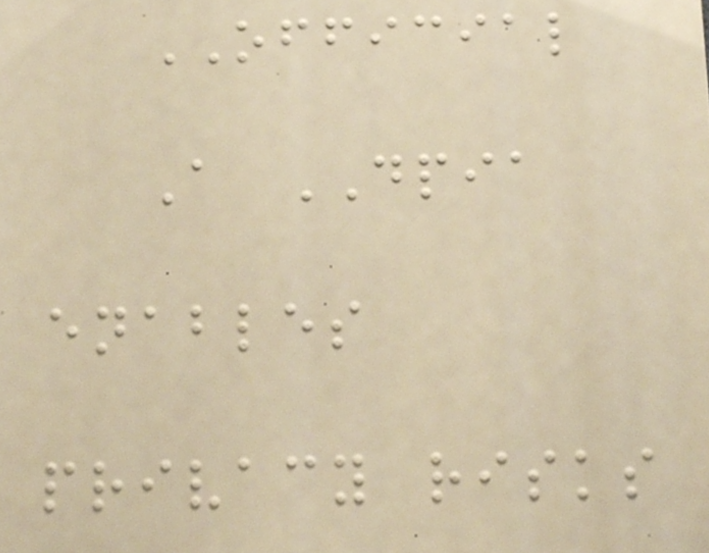OFFICIAL
A DPIA
enables
privacy risks
